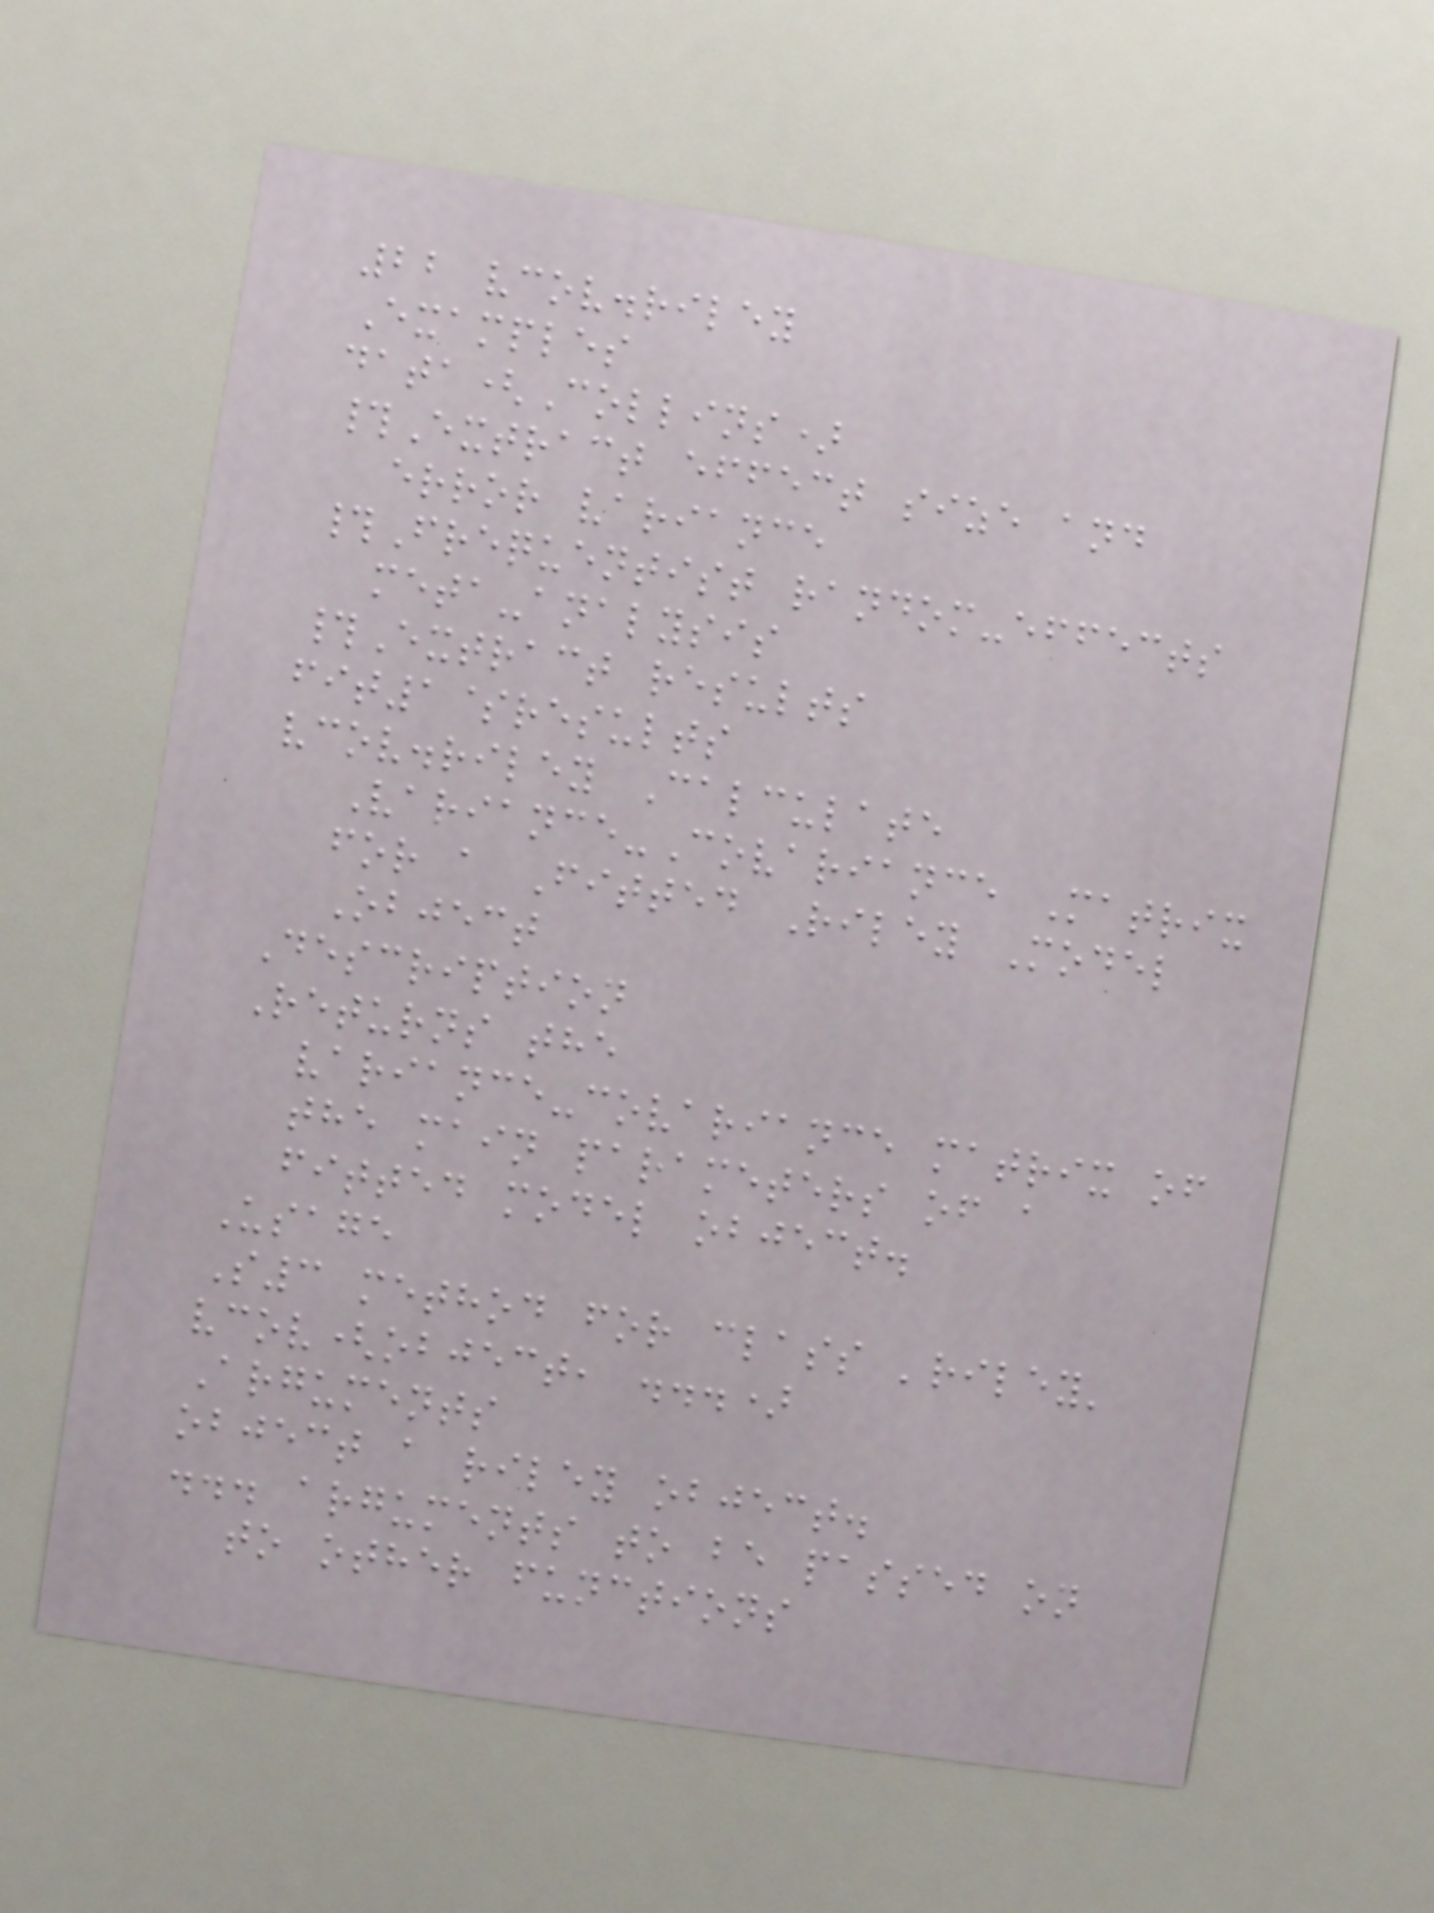22 vcov.riley
Examples
data(Collins)
#Extract effect size and
error variance
#Frequentist random-effects
meta-analysis
#Extract results
fit1$results
vcov.riley Calculate
Variance-Covariance Matrix
for a Fitted Riley Model
Object
Description
Returns the
variance-covariance matrix of
the main parameters of a
fitted model object.
Usage
S3 method for class 'riley'
vcov(object, ...)
Arguments
object a riley object.
... arguments to be passed on
to other functions
